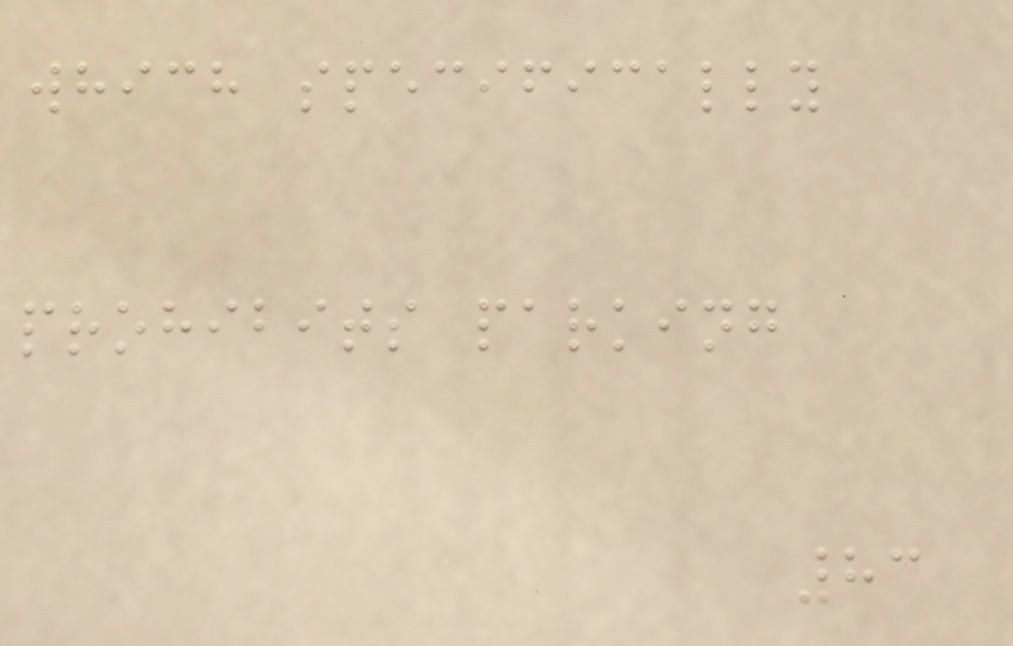which specifically
prohibits parking
83
